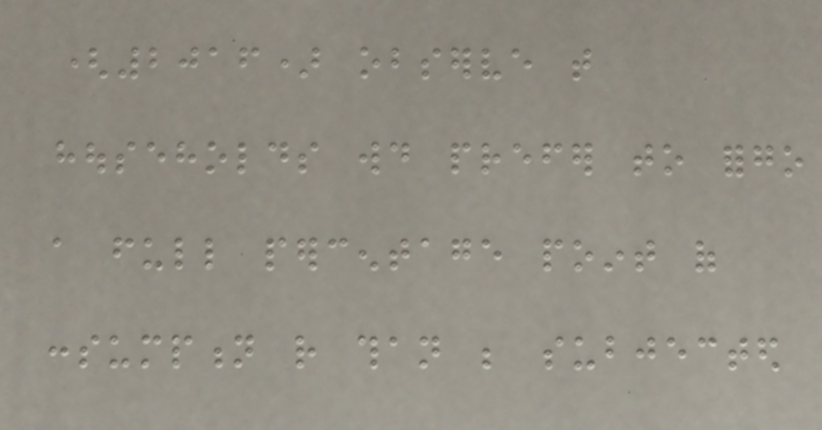(2016) observe that
households would prefer to forgo
a full percentage point of
consumption rather than be subjected
